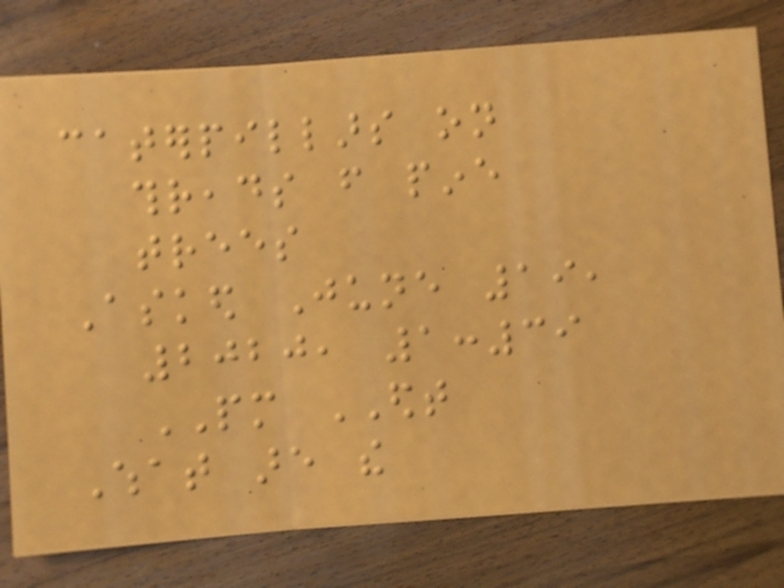caterpillars on
threads from pine
trees
Asked June 19,
2020, 1:39
PM EDT
What are the
